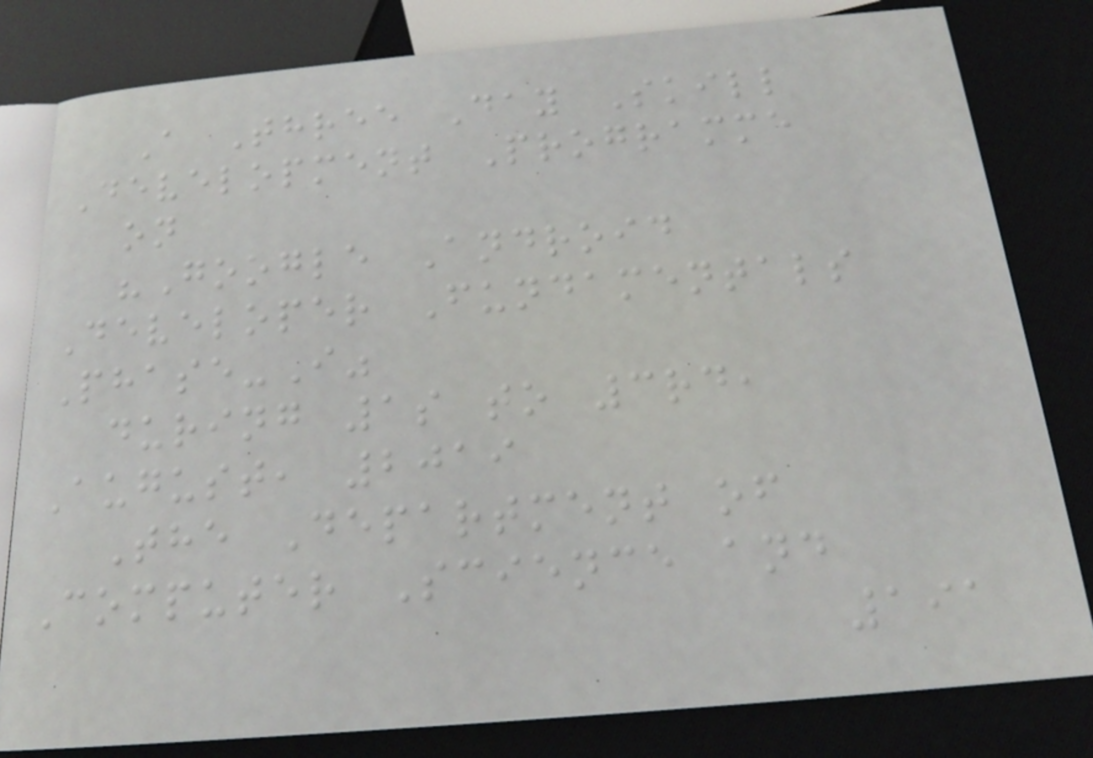A Three Day Skill
Development Programme
on
"Google Android
Developer Fundamentals
Phase-I"
during 1s to 3rd,
August, 2019
The Department of
Computer Science and
191
